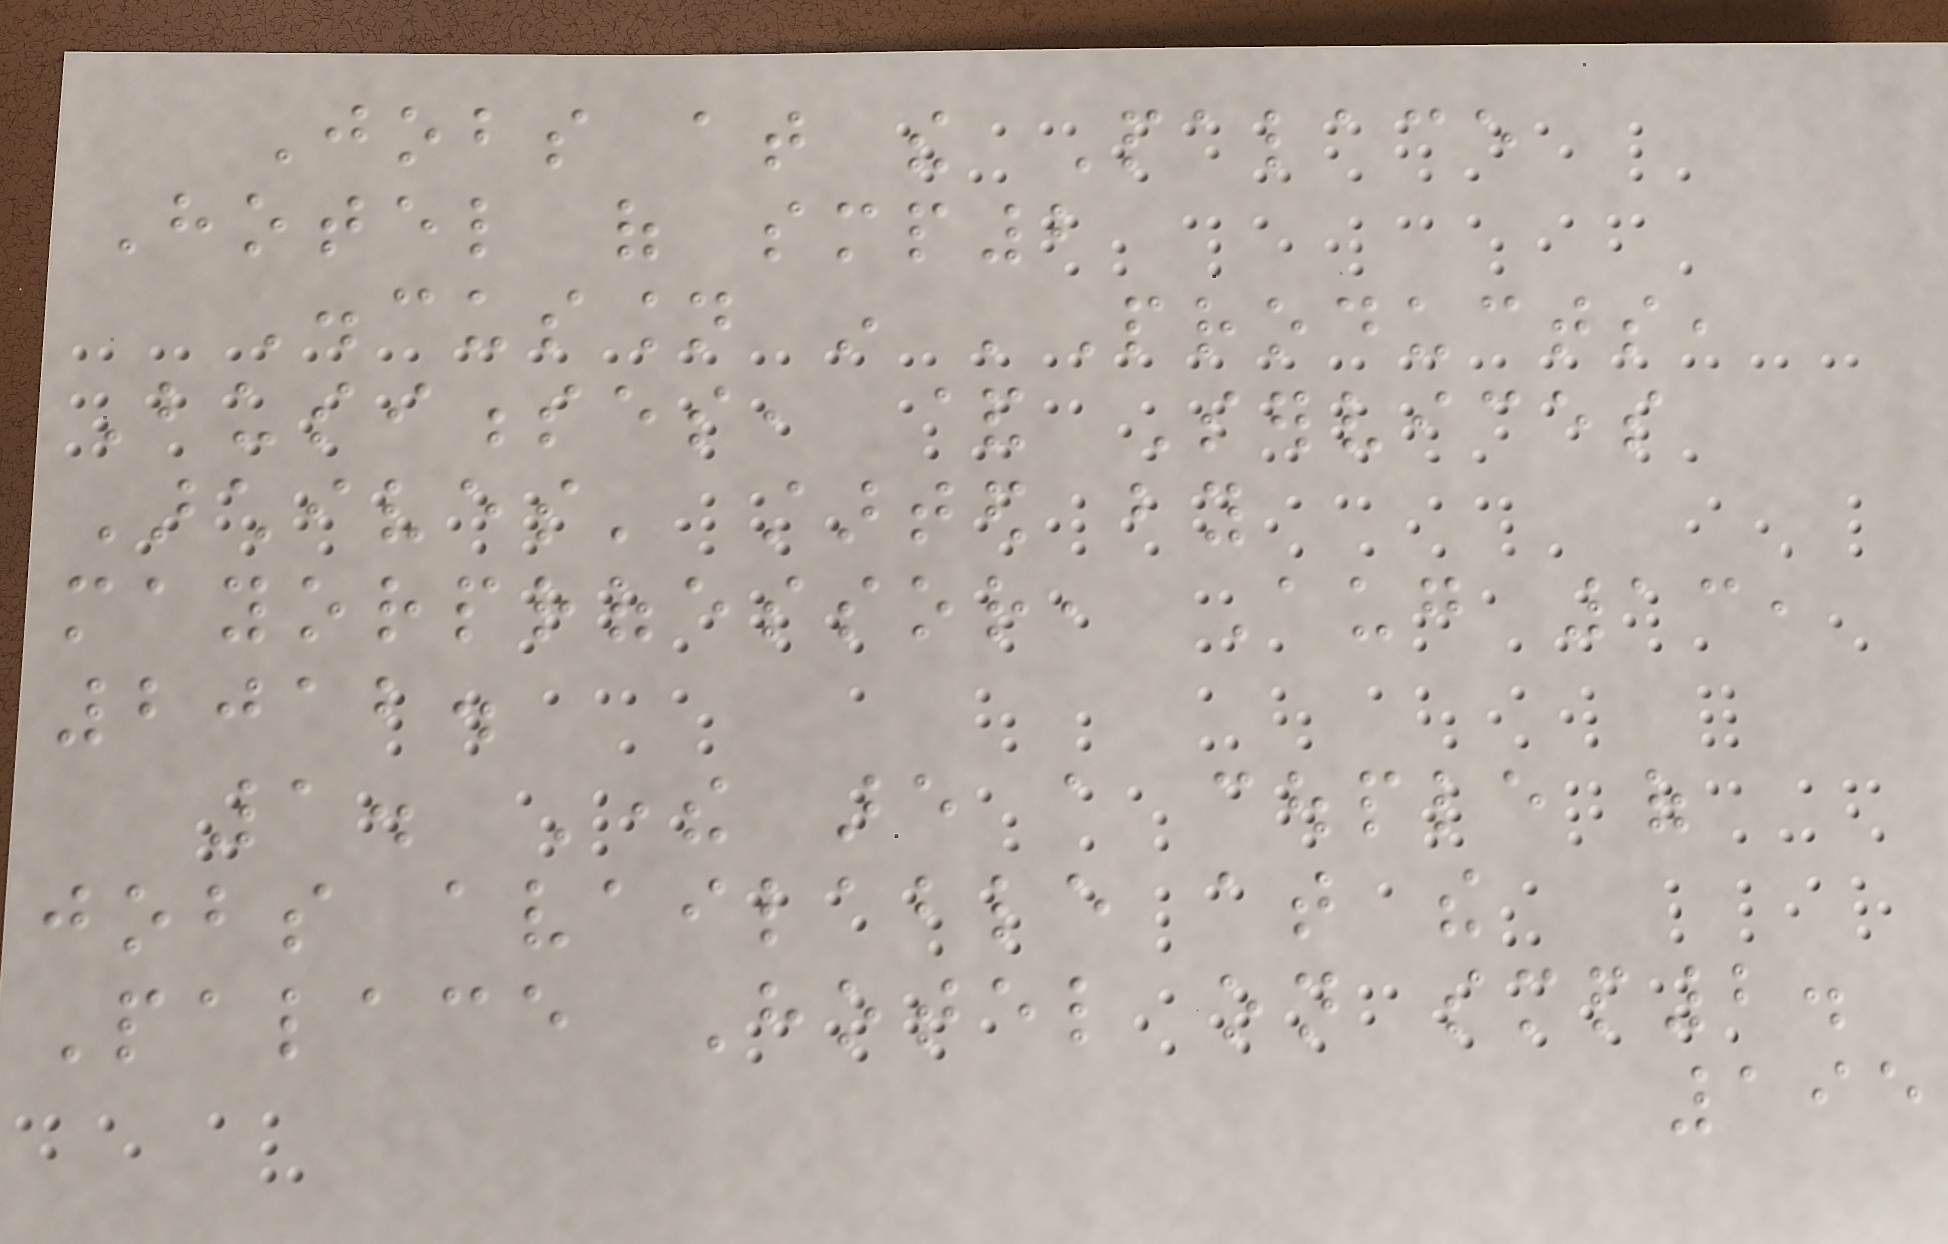Jobs at the Palace
Hotel of smp2
Discussion in 'Products,
Businesses, & Services
Archives' started by
mayorprofessor, Aug 13,
2012.
1. There are a couple of
jobs available at the
Palace Hotel on smp2.
195
